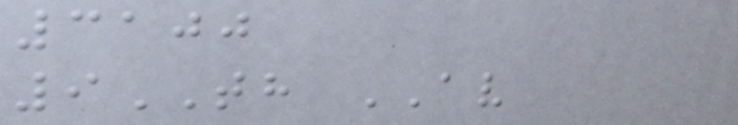3100
9TH AV
